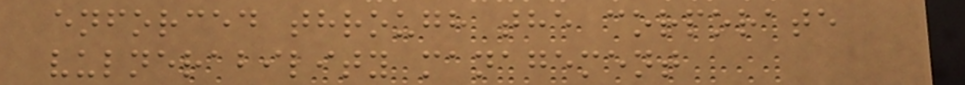enforced through the corporate
vulnerability management
